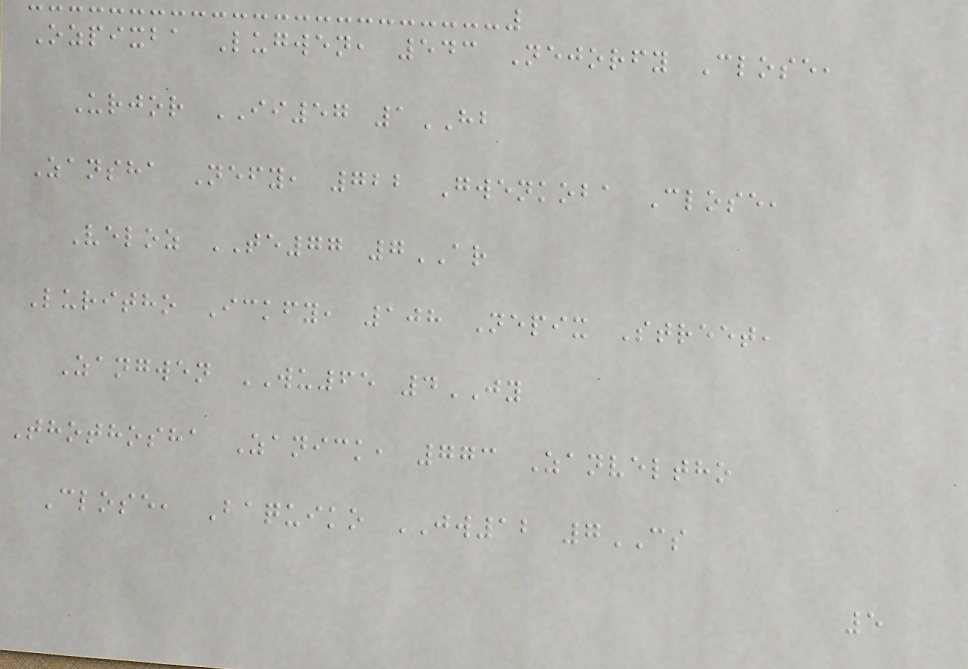Ozpixba Lugwen, 543 Nejorfy Close,
Urjor II57 1HB
Zansha Nefy, 722 Gwenkoba Close,
Veloz TE77 7AR
Luritho Ickfy, 108 Nepix Street,
Zangwen WU65 4JY
Thothosha Zanick, 773 Zanveltho
Close, Baquiko JW12 7CS
5
